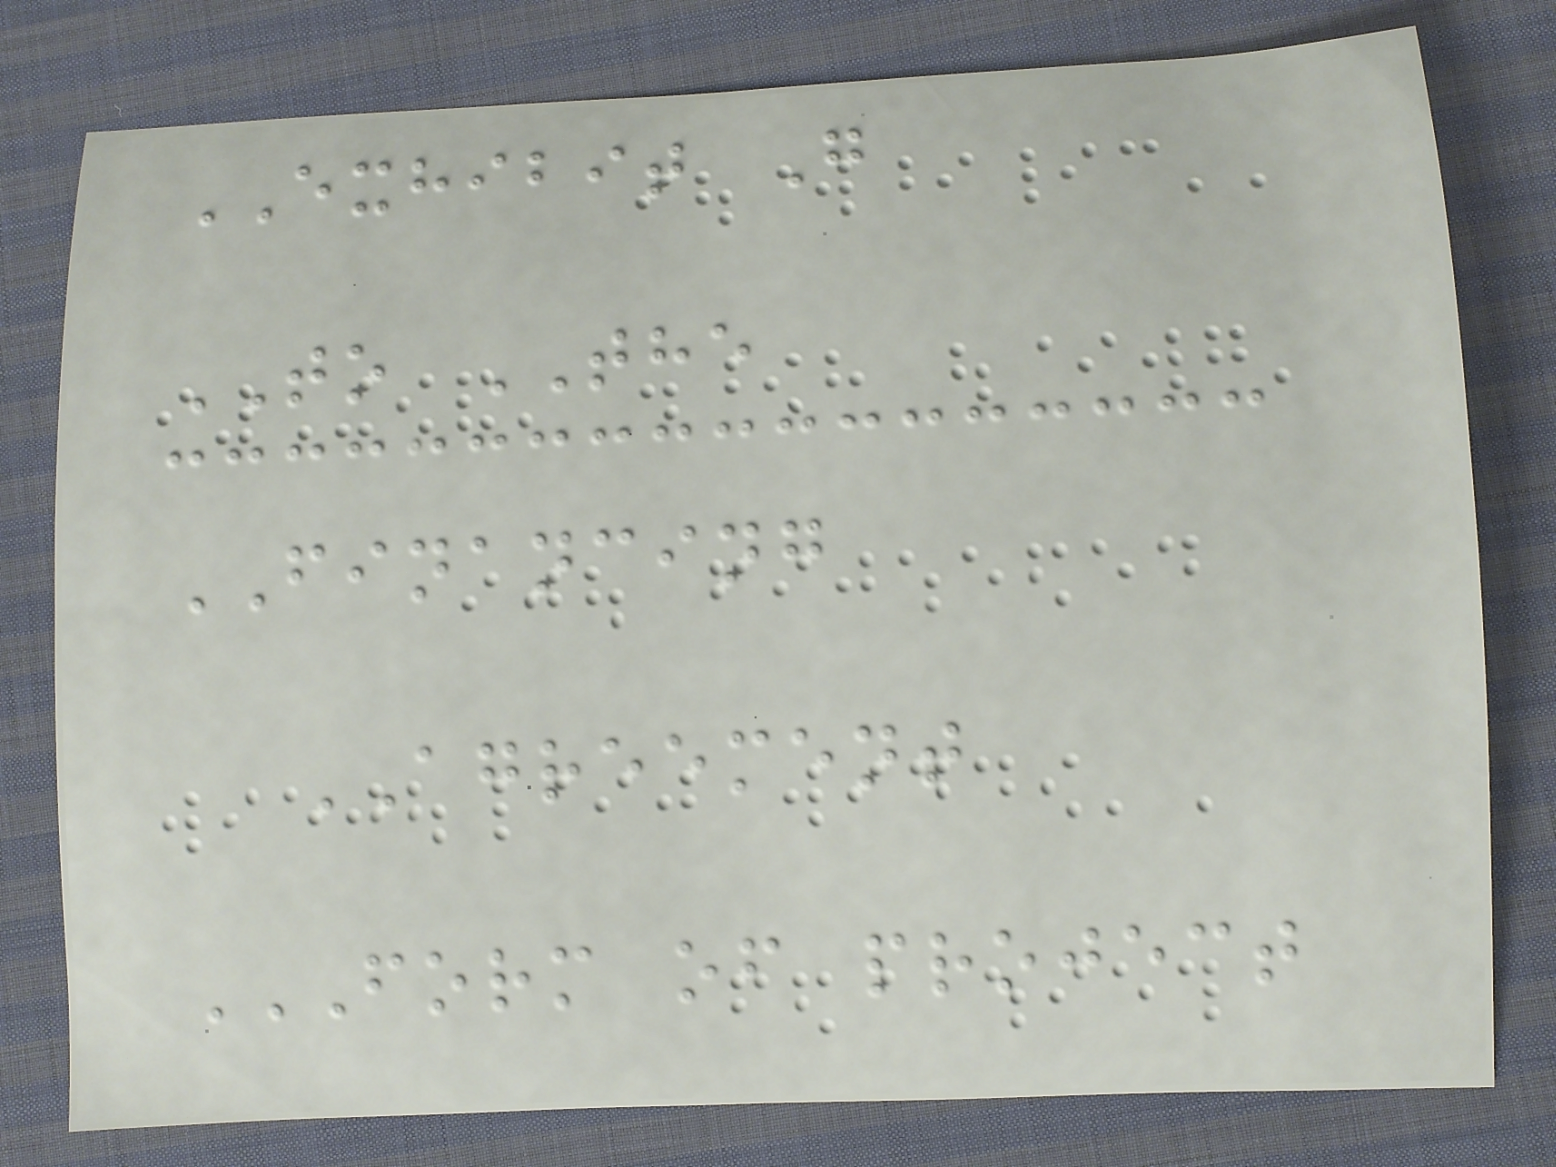EXHIBIT G
TO THE
FINANCING
AGREEMENT
FORM OF PROJECT
